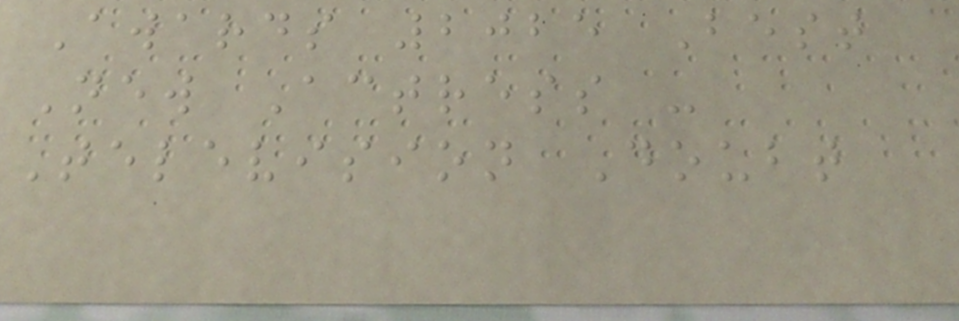Awards 2025 Best
New Actress -
Television Doubt
